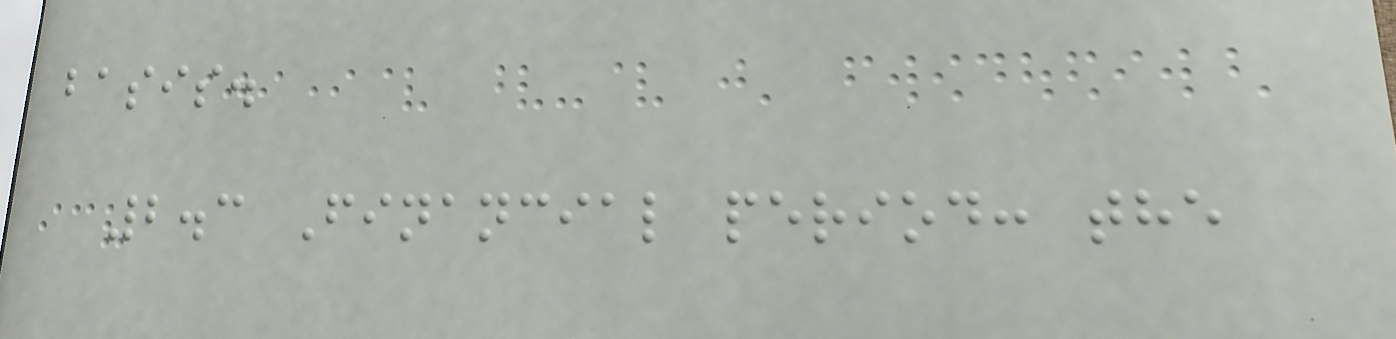basis.
2.3 Financial period: the
